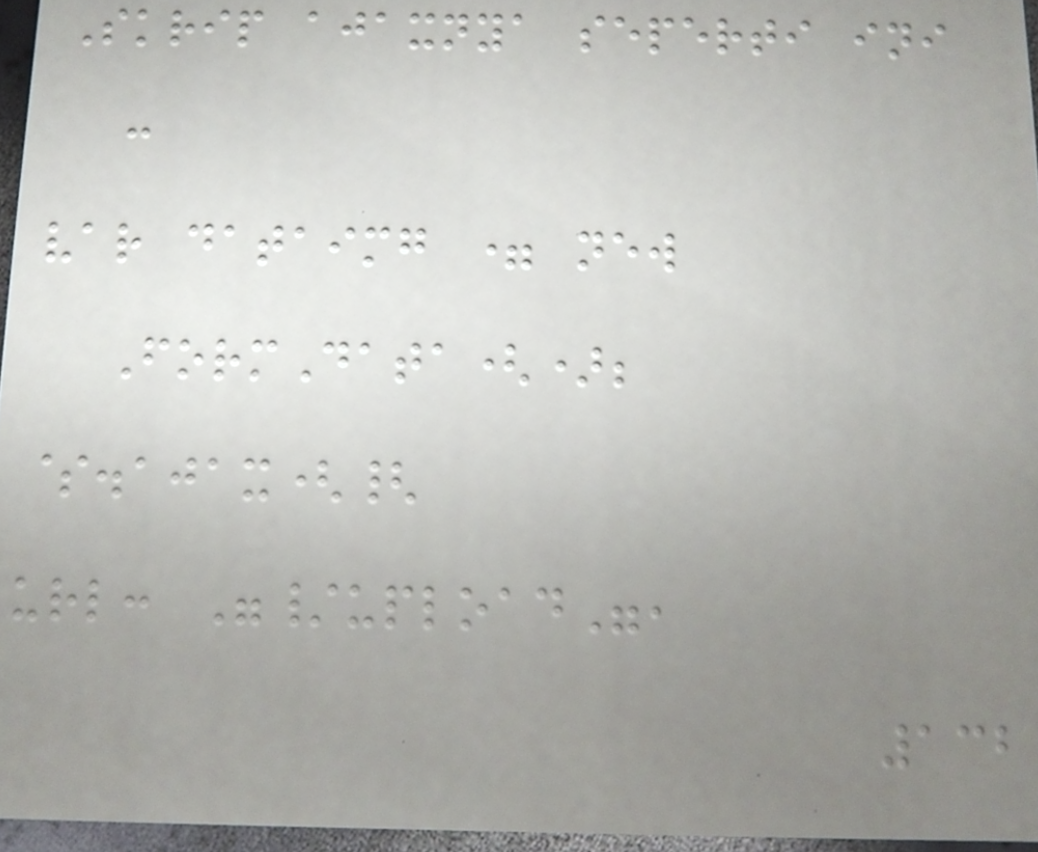Skrip ajaxnya seperti ini
:
var dataimg = new
FormData();
$.ajax({
url: "/upload",
132
